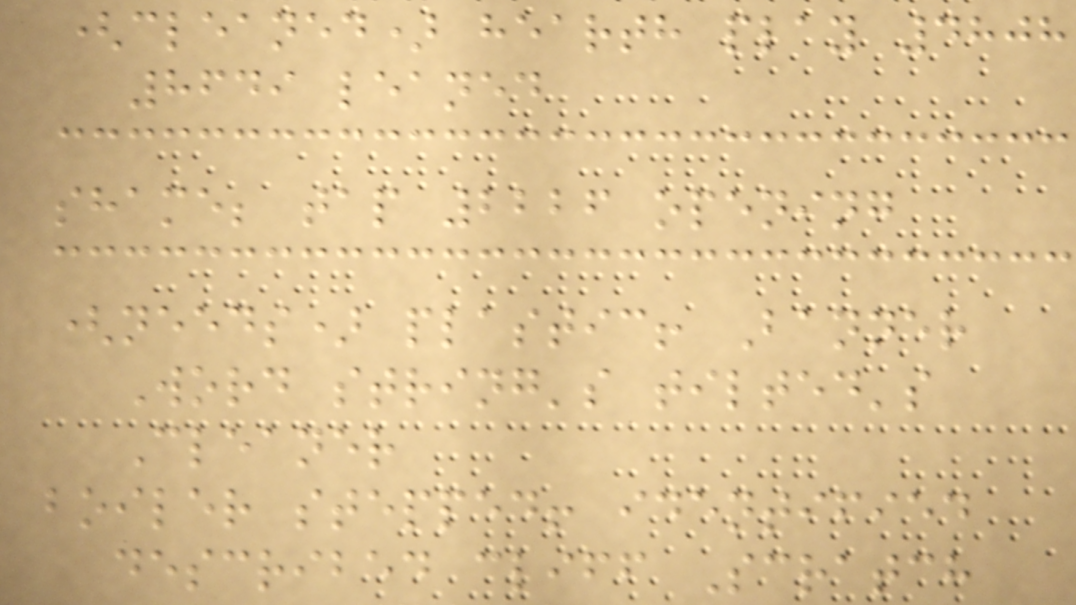(cleaned) hearth play 4808
8649 leaned
shame; tap 2226 opening
(needs) plastic! Banner
Word string's tilted's
Cleaner
boiler stepped! identified
described cliff Scratch
